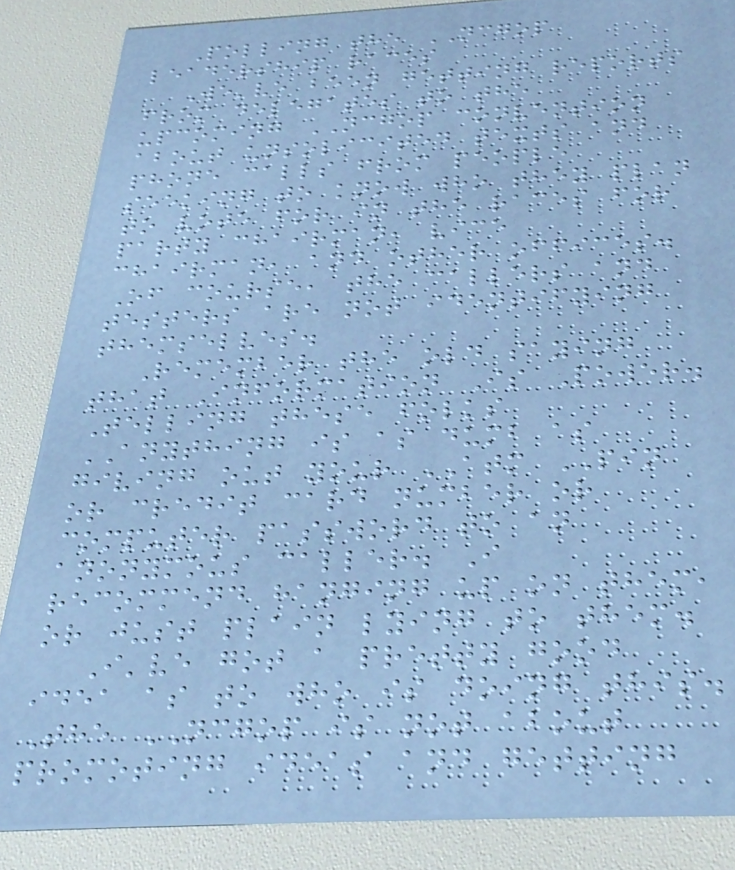Polling the NCGOP
leadership races
We've been getting reports
from delegates to the
upcoming NCGOP convention
about unsolicited texts and
phone calls from people
seeking to know who they plan
to vote for in the races for
party chairman, vice
chairman, and other offices.
Of course, the callers and
testers are not identifying
themselves.
Remember the old saying
that Information Is Power.
Telling these folks
ANYTHING is as dumb as
giving out your ATM PIN
or credit card number or
computer password to an
anonymous caller. I
recommend hanging up on them,
or just plain lying to them.
I've got a pretty good
idea as to who is doing this.
The NCGOP is not about
promoting ideas and getting
